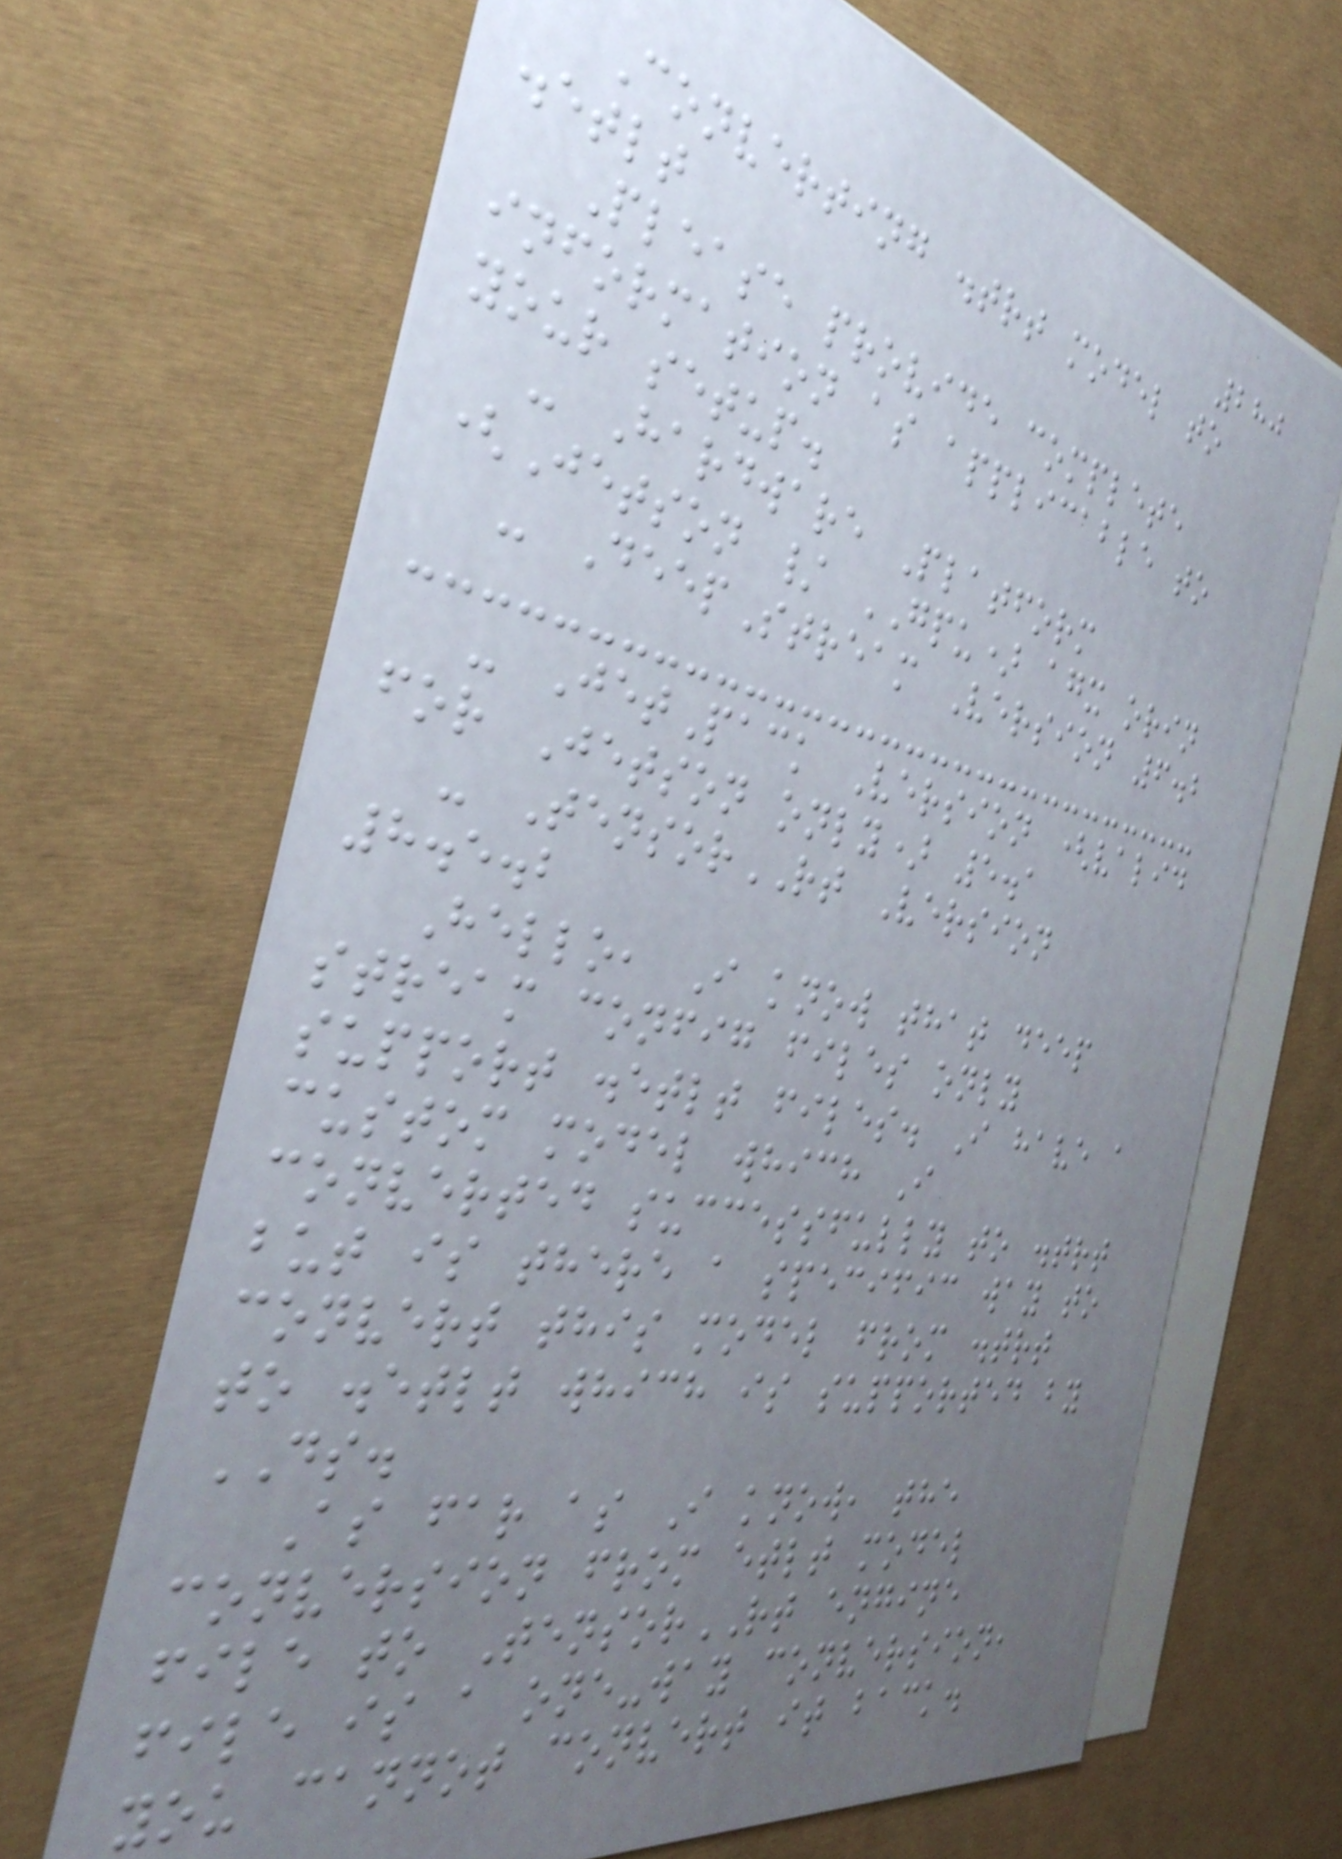280
Converting .trt model to
.etlt
Please provide complete
information as applicable to
your setup.
- Hardware Platform
(Jetson / GPU) agx orin
- DeepStream Version 6.2
- JetPack Version (valid
for Jetson only) 5.1
- TensorRT Version
8.5.2
Hello, I know that deep
stream config files only
support .etlt files. I have a
custom model which I
converted successfully to .trt
but is there a specific way to
convert this model from .trt
to .etlt which is supported by
DS.
As far as I know, the
conversion from etlt model
file to TensorRT engine
file is a one-way conversion,
you cannot convert it back.
